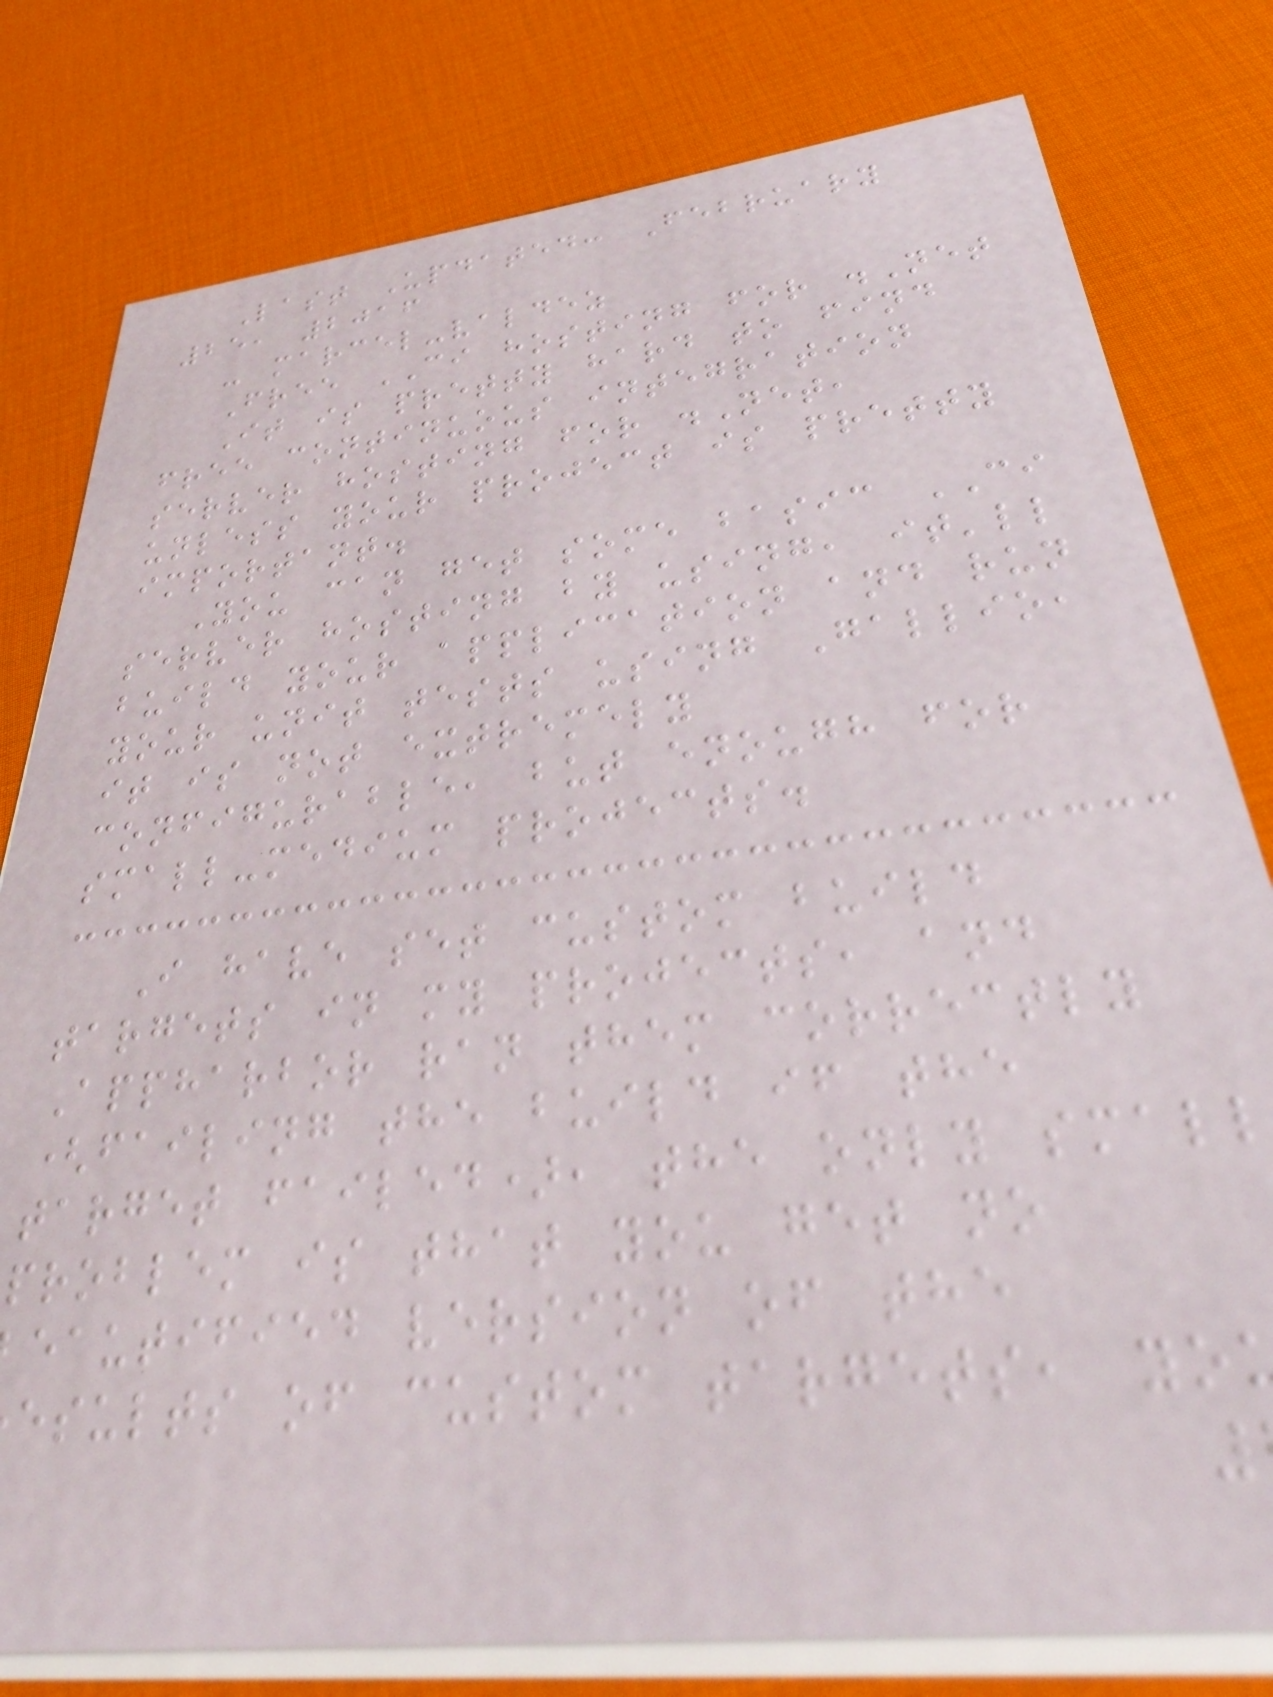Last Updated: February
25, 2016
- marcel-valdez
Free CI hosting for .Net
It is pretty hard to find
free continuous integration
server hosting for .Net,
unless your project is pretty
important.
You can get some basic CI
server hosting by using, it'll
build your application and run
your unit tests using Gallio,
it is not extremely
configurable, but enough for
small-medium projects.
I have set custom build
targets in my projects, and
Appharbor ran them correctly
(failing the build if the
target failed), the only small
problem is that you get no
eautified version of the
esults of custom targets, yo
